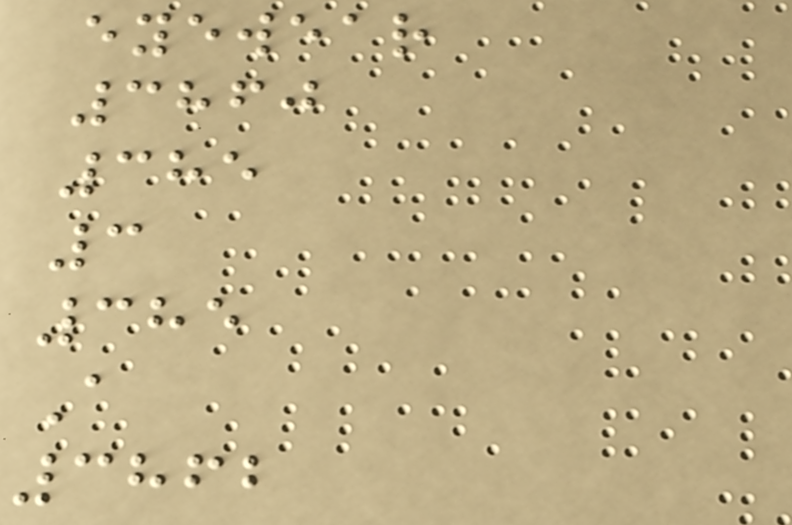eyewear
3860
385
3
385
A
3862
